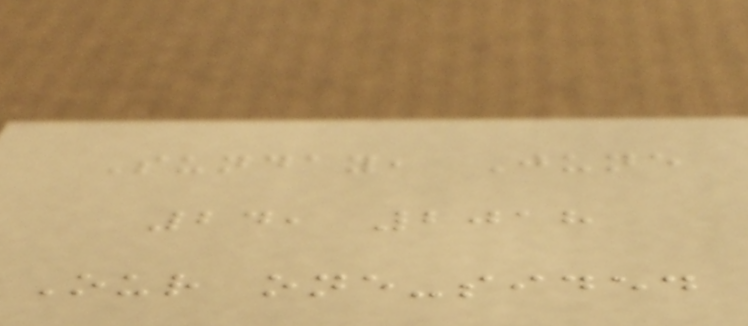Sunday, June
24, 2018
Our one-sided
